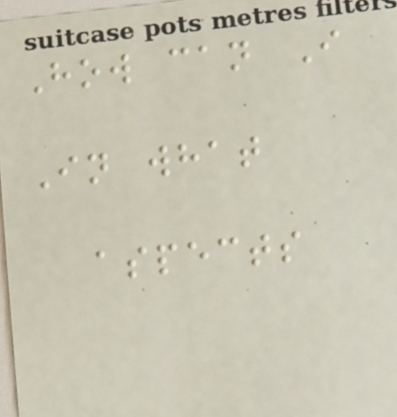How can I
In what
aspects
